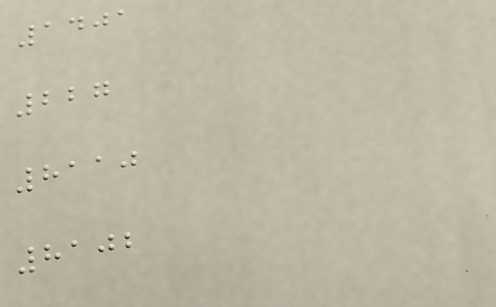1401
227
8110
8102
